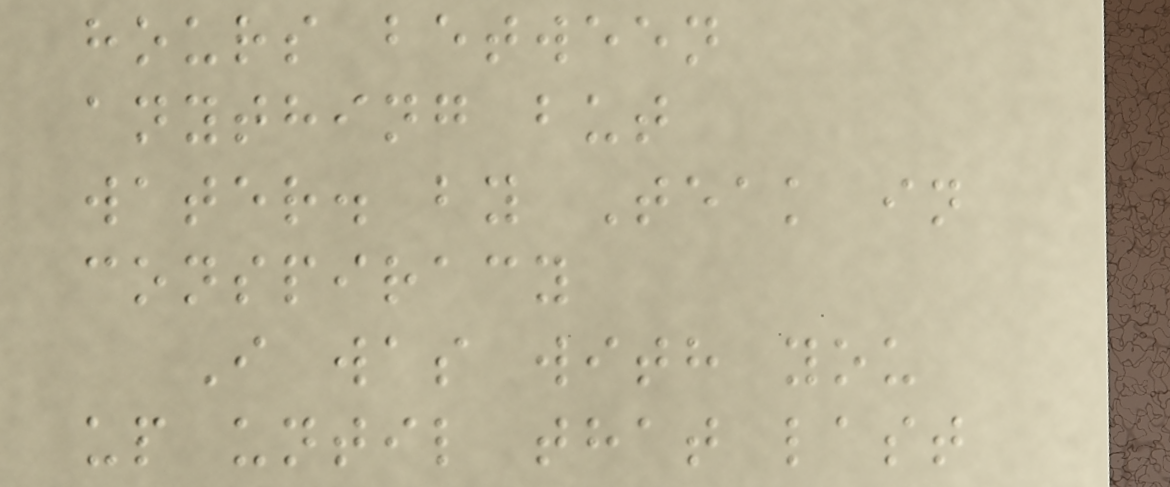hours between
anything but
water. by Teak in
conspiracy
I was with you
up until that last
